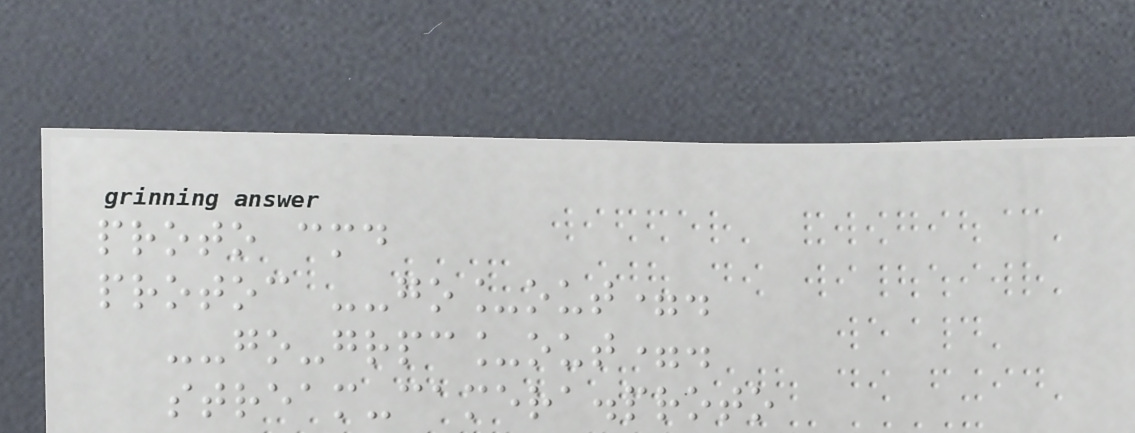proto cmd
protoc --go_out=.
--go-grpc_out=.
stream-camera.proto
